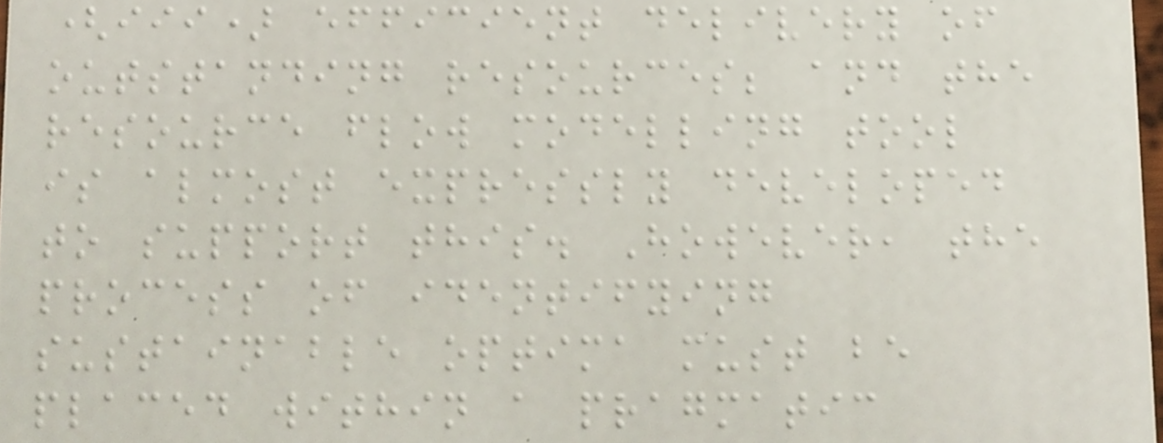(iii) efficient delivery of
outstanding resources; and the
resource flow modelling tool
is almost expressly developed
to support this. However, the
process of identifying
sustainable optima must be
placed within a pragmatic
